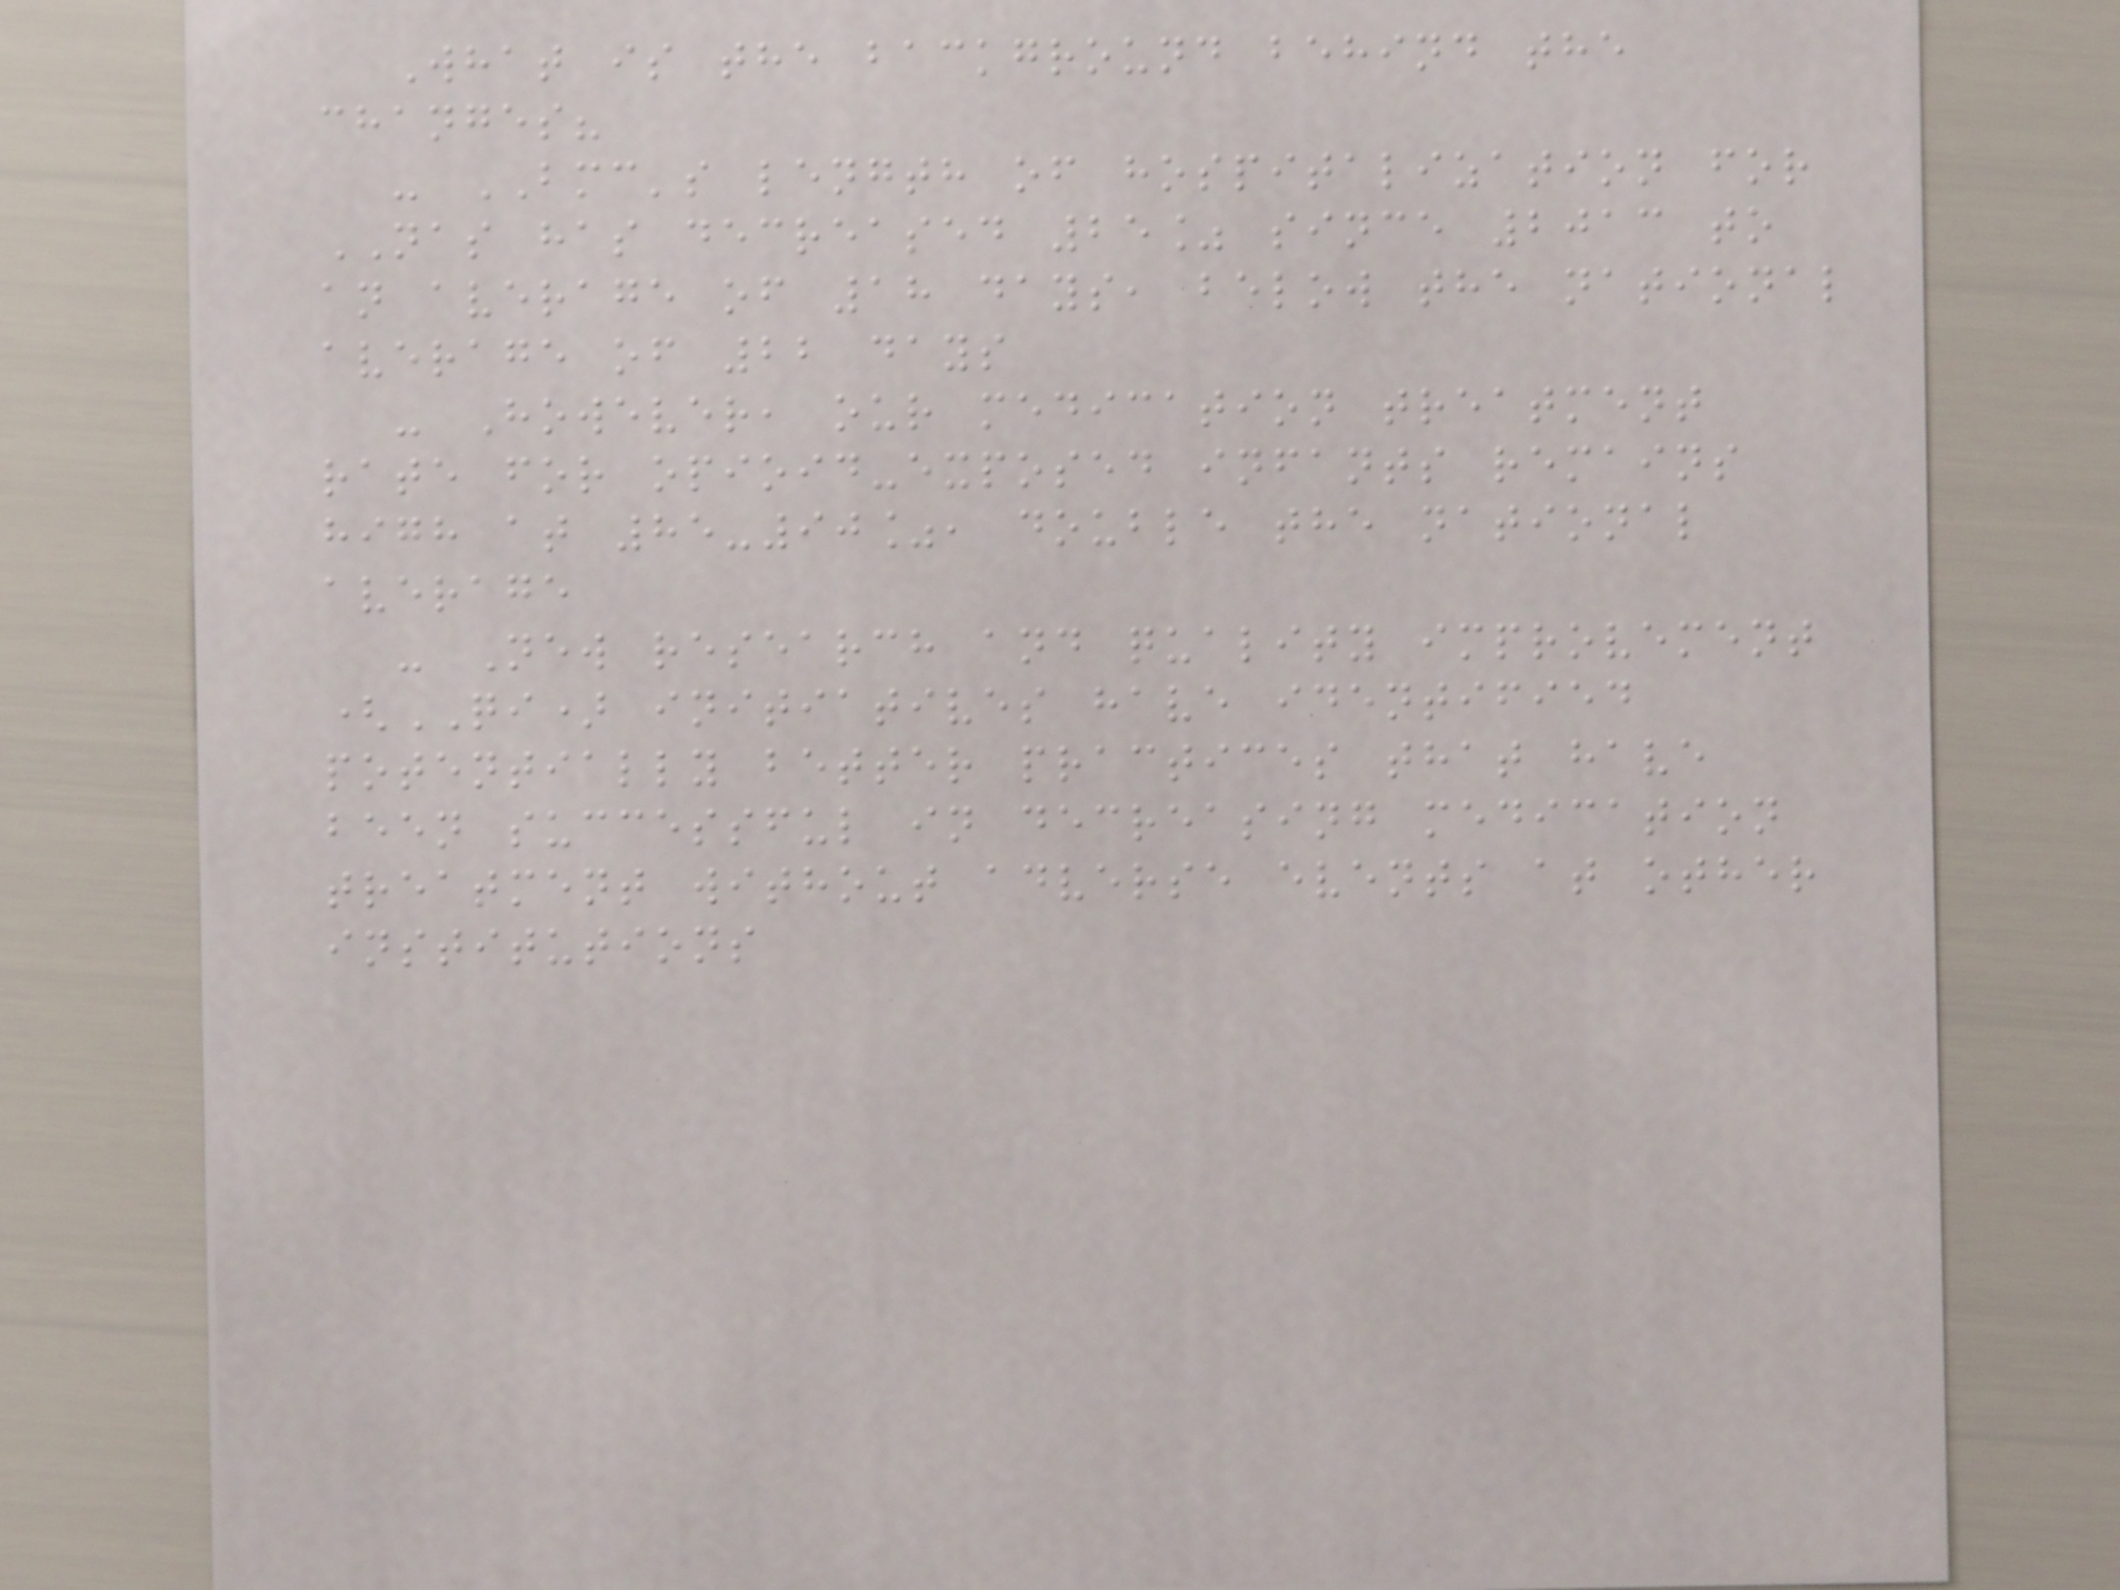What is the background behind the
changes?
- BMC's length of hospitalization for
NAS has decreased 25% since 2013 to
an average of 18 days, below the national
average of 22 days
- However, our medication treatment
rate for opioid-exposed infants remains
high at 85-90%, double the national
average
- New research and quality improvement
(QI) initiatives have identified
potentially better practices that have
been successful in decreasing medication
treatment without adverse events at other
institutions
